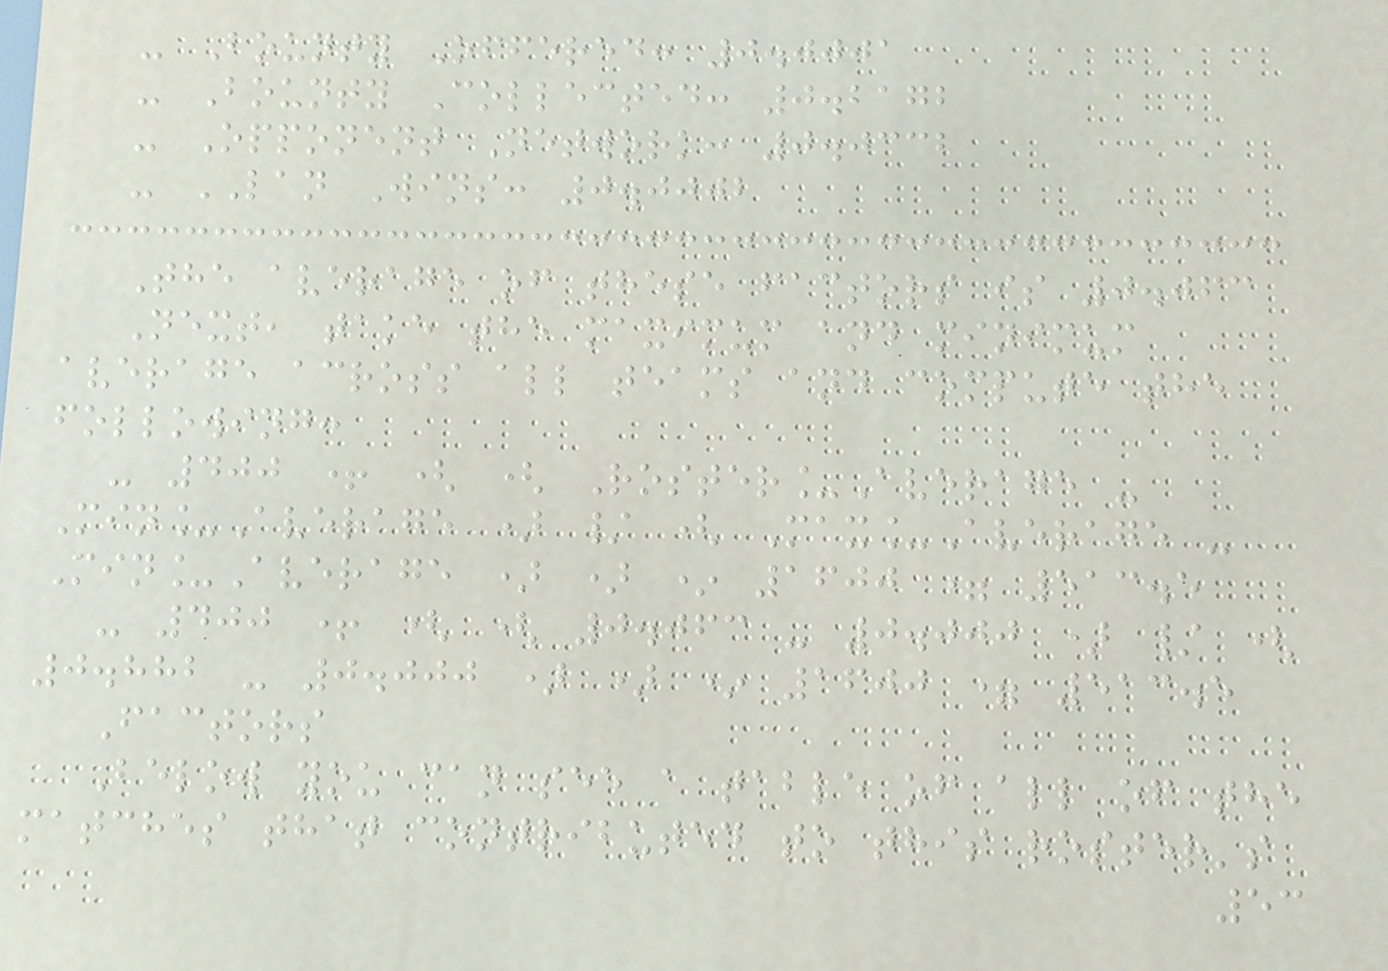- Bounty Offered: 0.0001
- Bounty Collected: 0.2172
- Opponent Network: 0.0332
- LAN Wins: 0.0002
The average of these factors is 0.063
Next, take the maximum and minimum
average across all teams and compute the
following:
- 400 + ( ( Roster_Average -
Min_Average ) / ( Max_Average -
Min_Average ) ) * 1600 = 513.5
- 400 + ( ( 0.063 - 0.000 ) / (
0.882 - 0.000 ) ) * 1600 = 513.5
Factors
Below you can see a table of all of the
matches that contributed to this roster's
53
